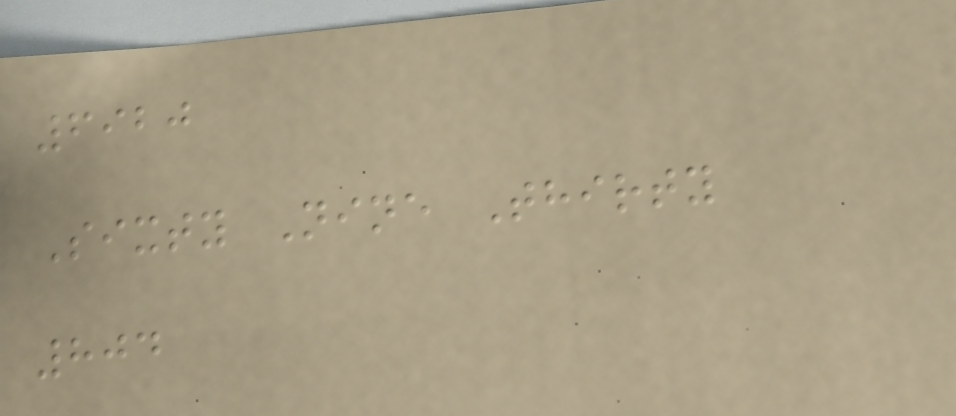6920
Sixty Nine Thirty
804
